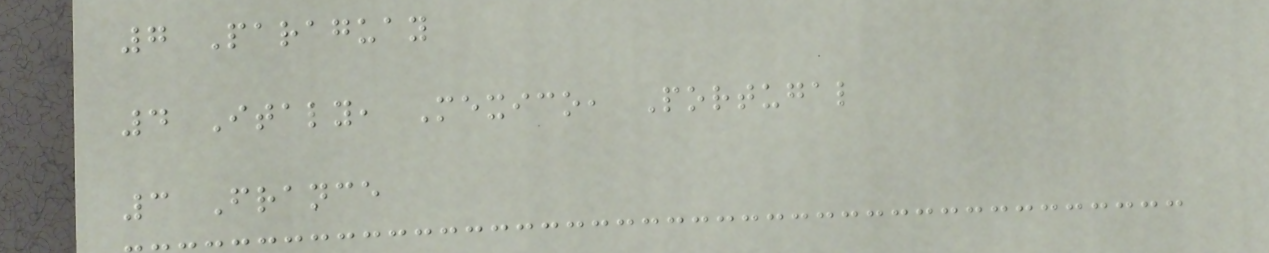7 Paraguay
4 Italy, Mexico, Portugal
3 France
